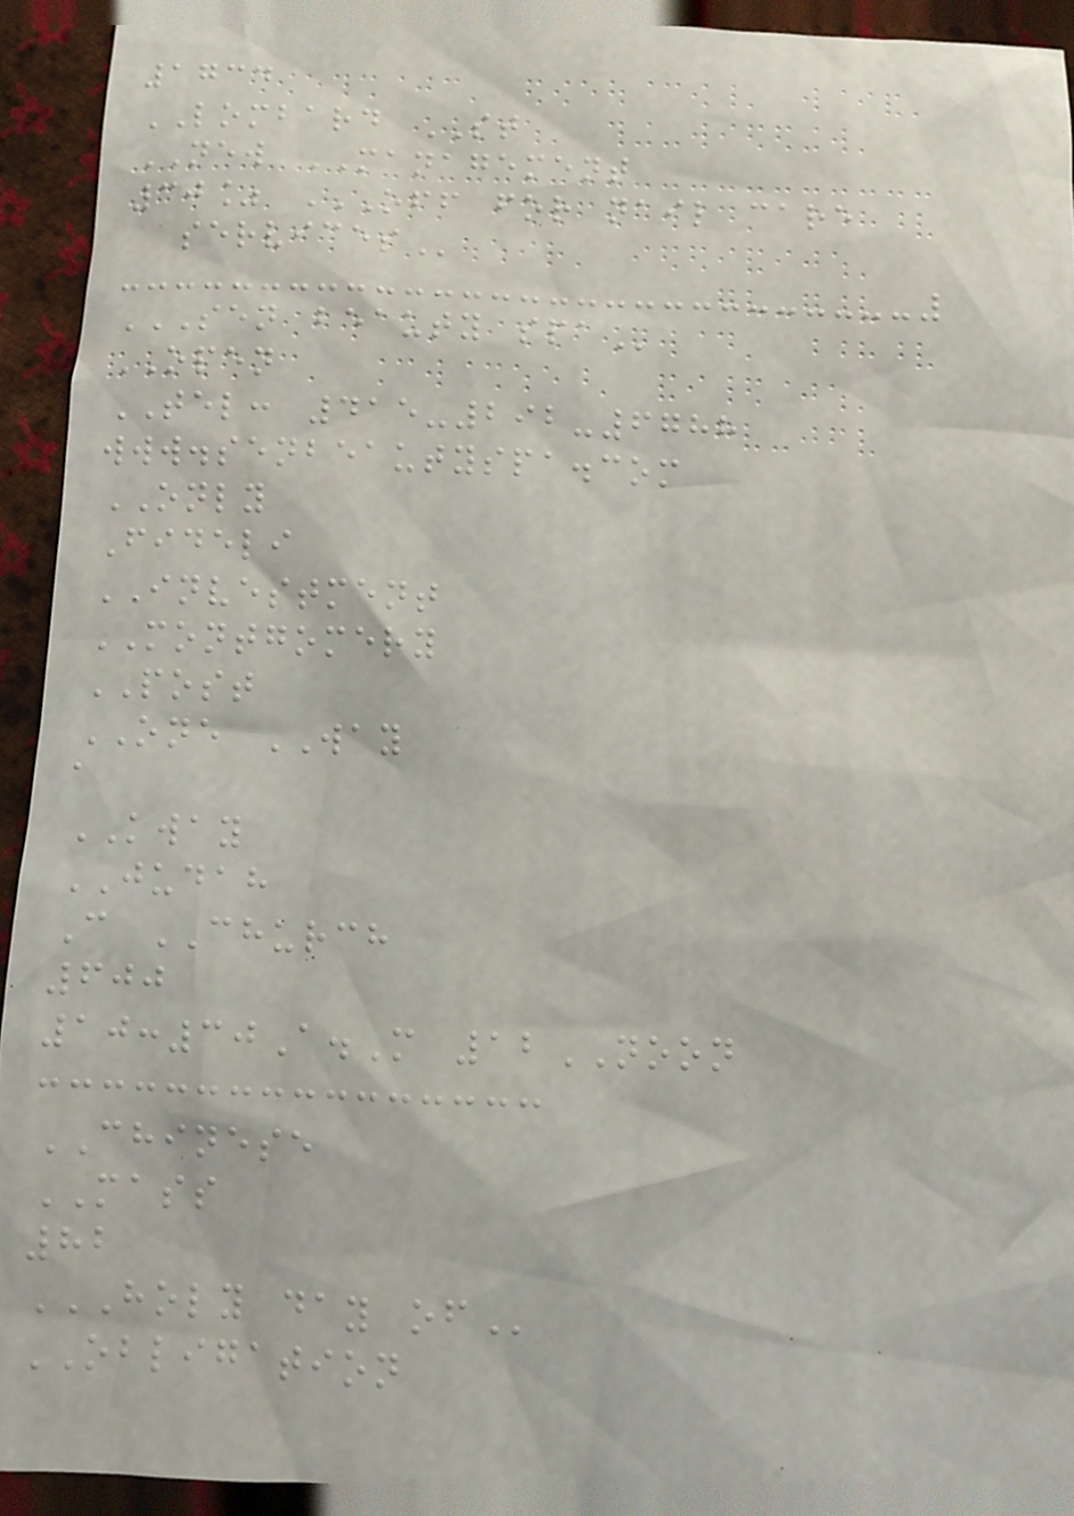1734
LOMBARD ST
NEW MANAGEMENT
30% OFF FOR NAIL CARE
SERVICES
SEN BEAUTY SPA
OPEN
TEL: 415-292-6788
www.senbeautyspa.com
ONLY
Fideli
INVESTMENT
MONTGOMERY
POST
ONE WAY
a
KWAY
JUDAH
C CHURCH
600
10:30A.M 12NOON
CHINESE
MASS
82
HOLY DAY OF
OBLIGATION
